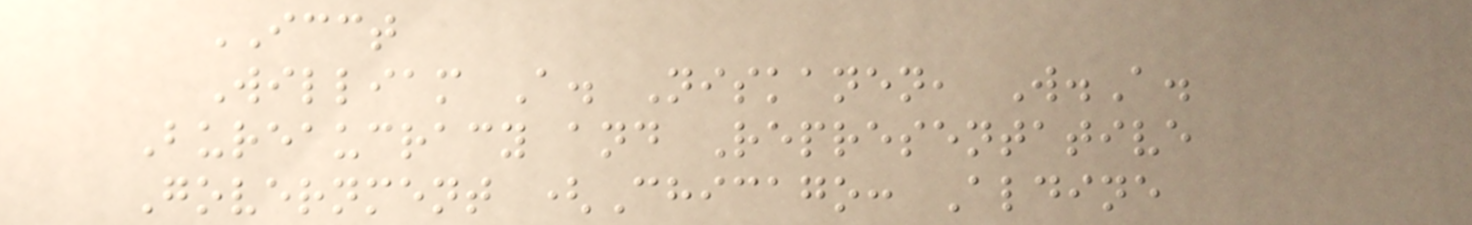ICCT
William A. Niskanen, W.A.
Bureaucracy and Representative
Government (Chicago: Aldine
